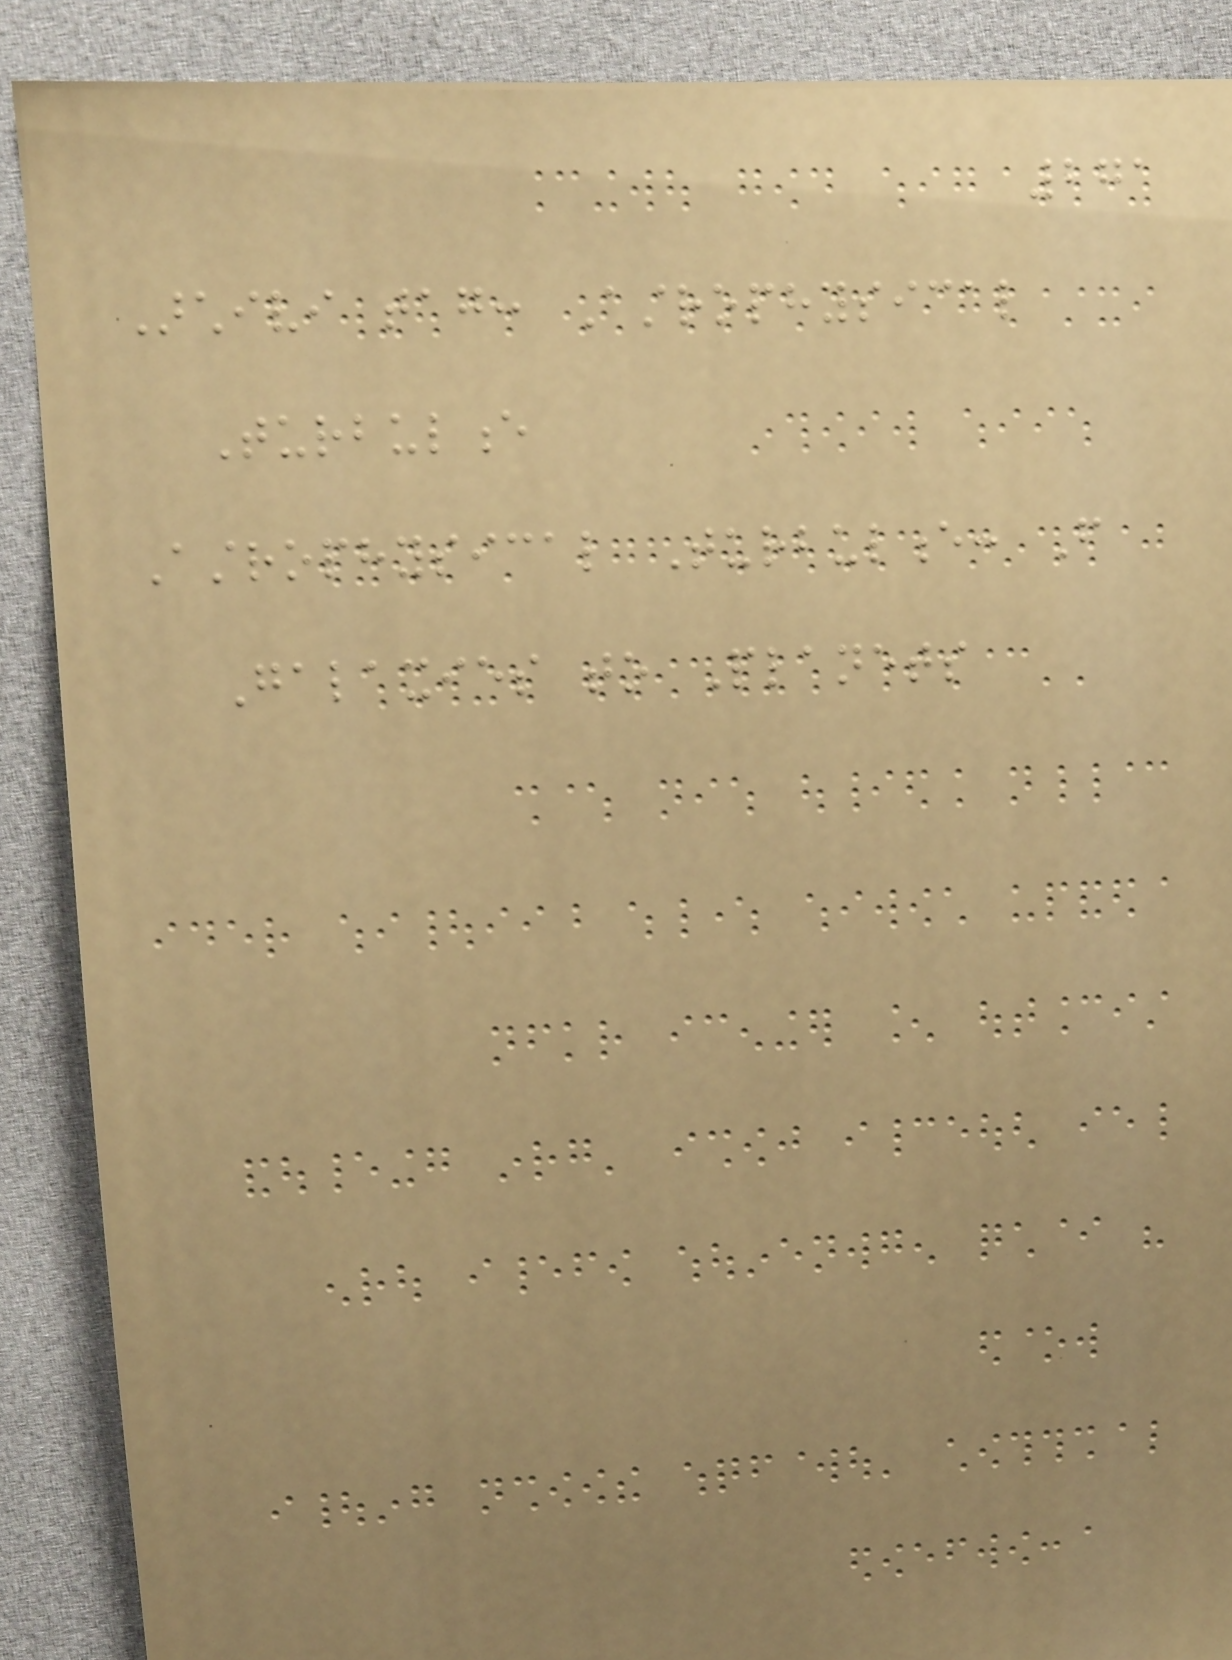271
Archivi tag: Astrophysical
Turbulence
Astrophysical Turbulence: From
Galaxies to Planets
